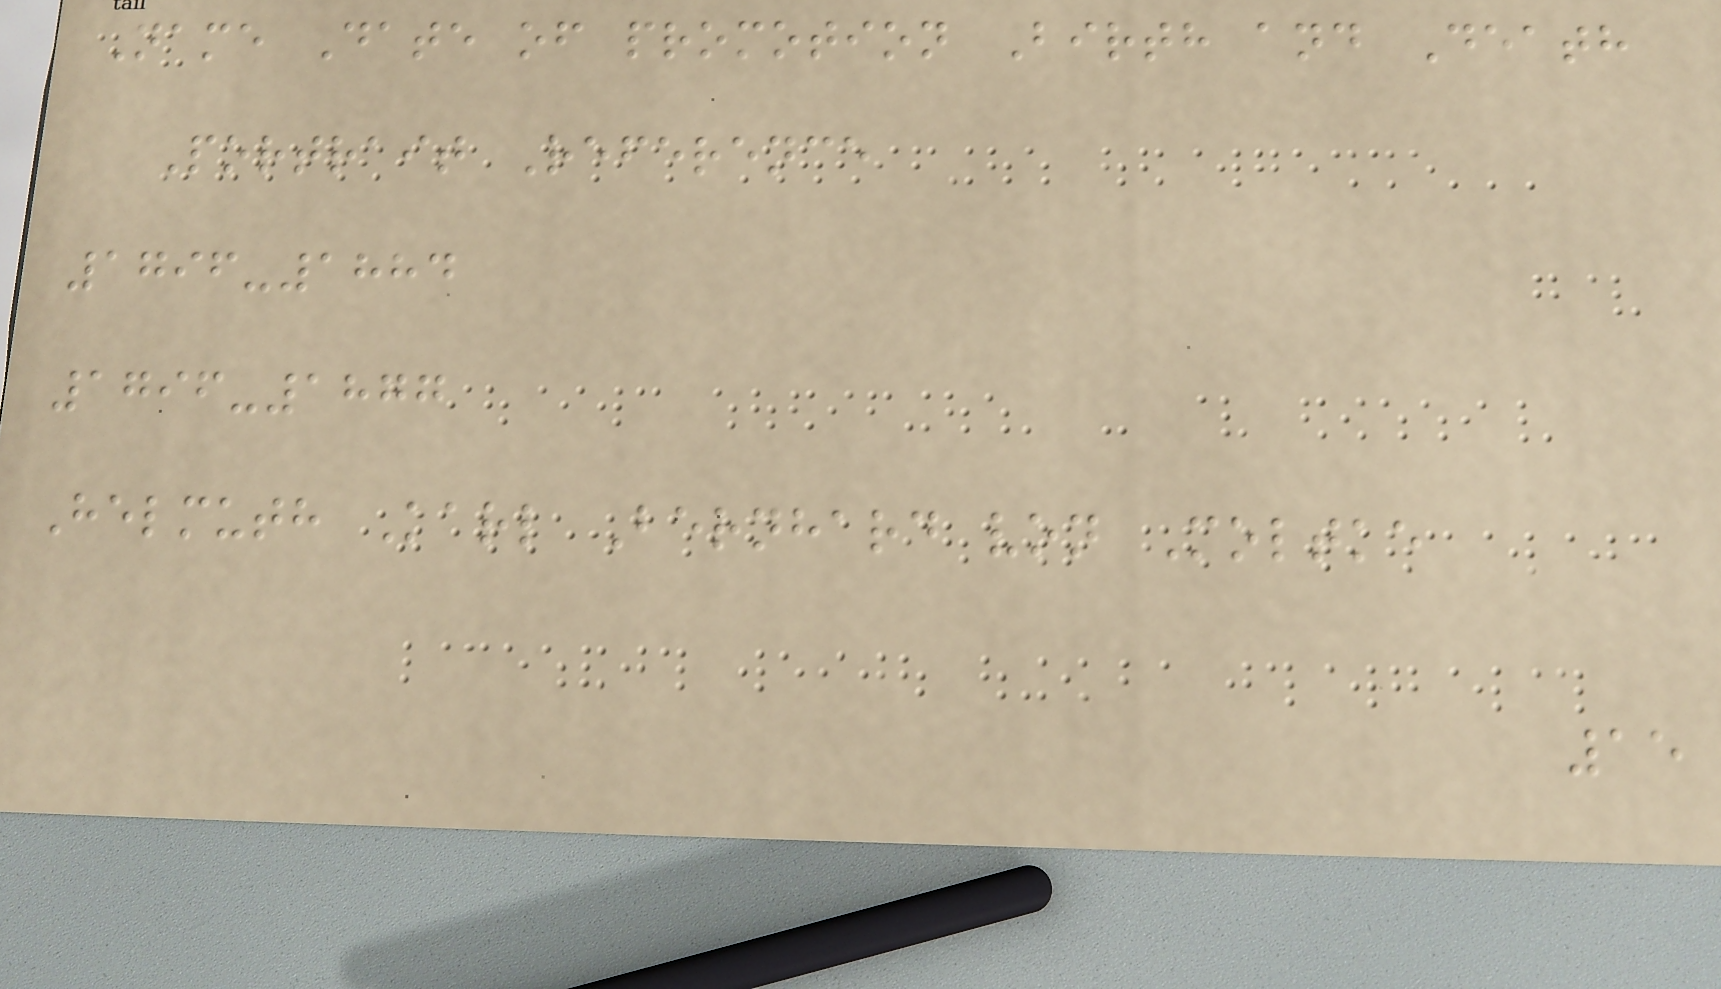Name Date of promotion Birth and Death
Portrait Reference
1796-1884
1796-1877
Helmuth Karl Bernhard von Moltke
15
